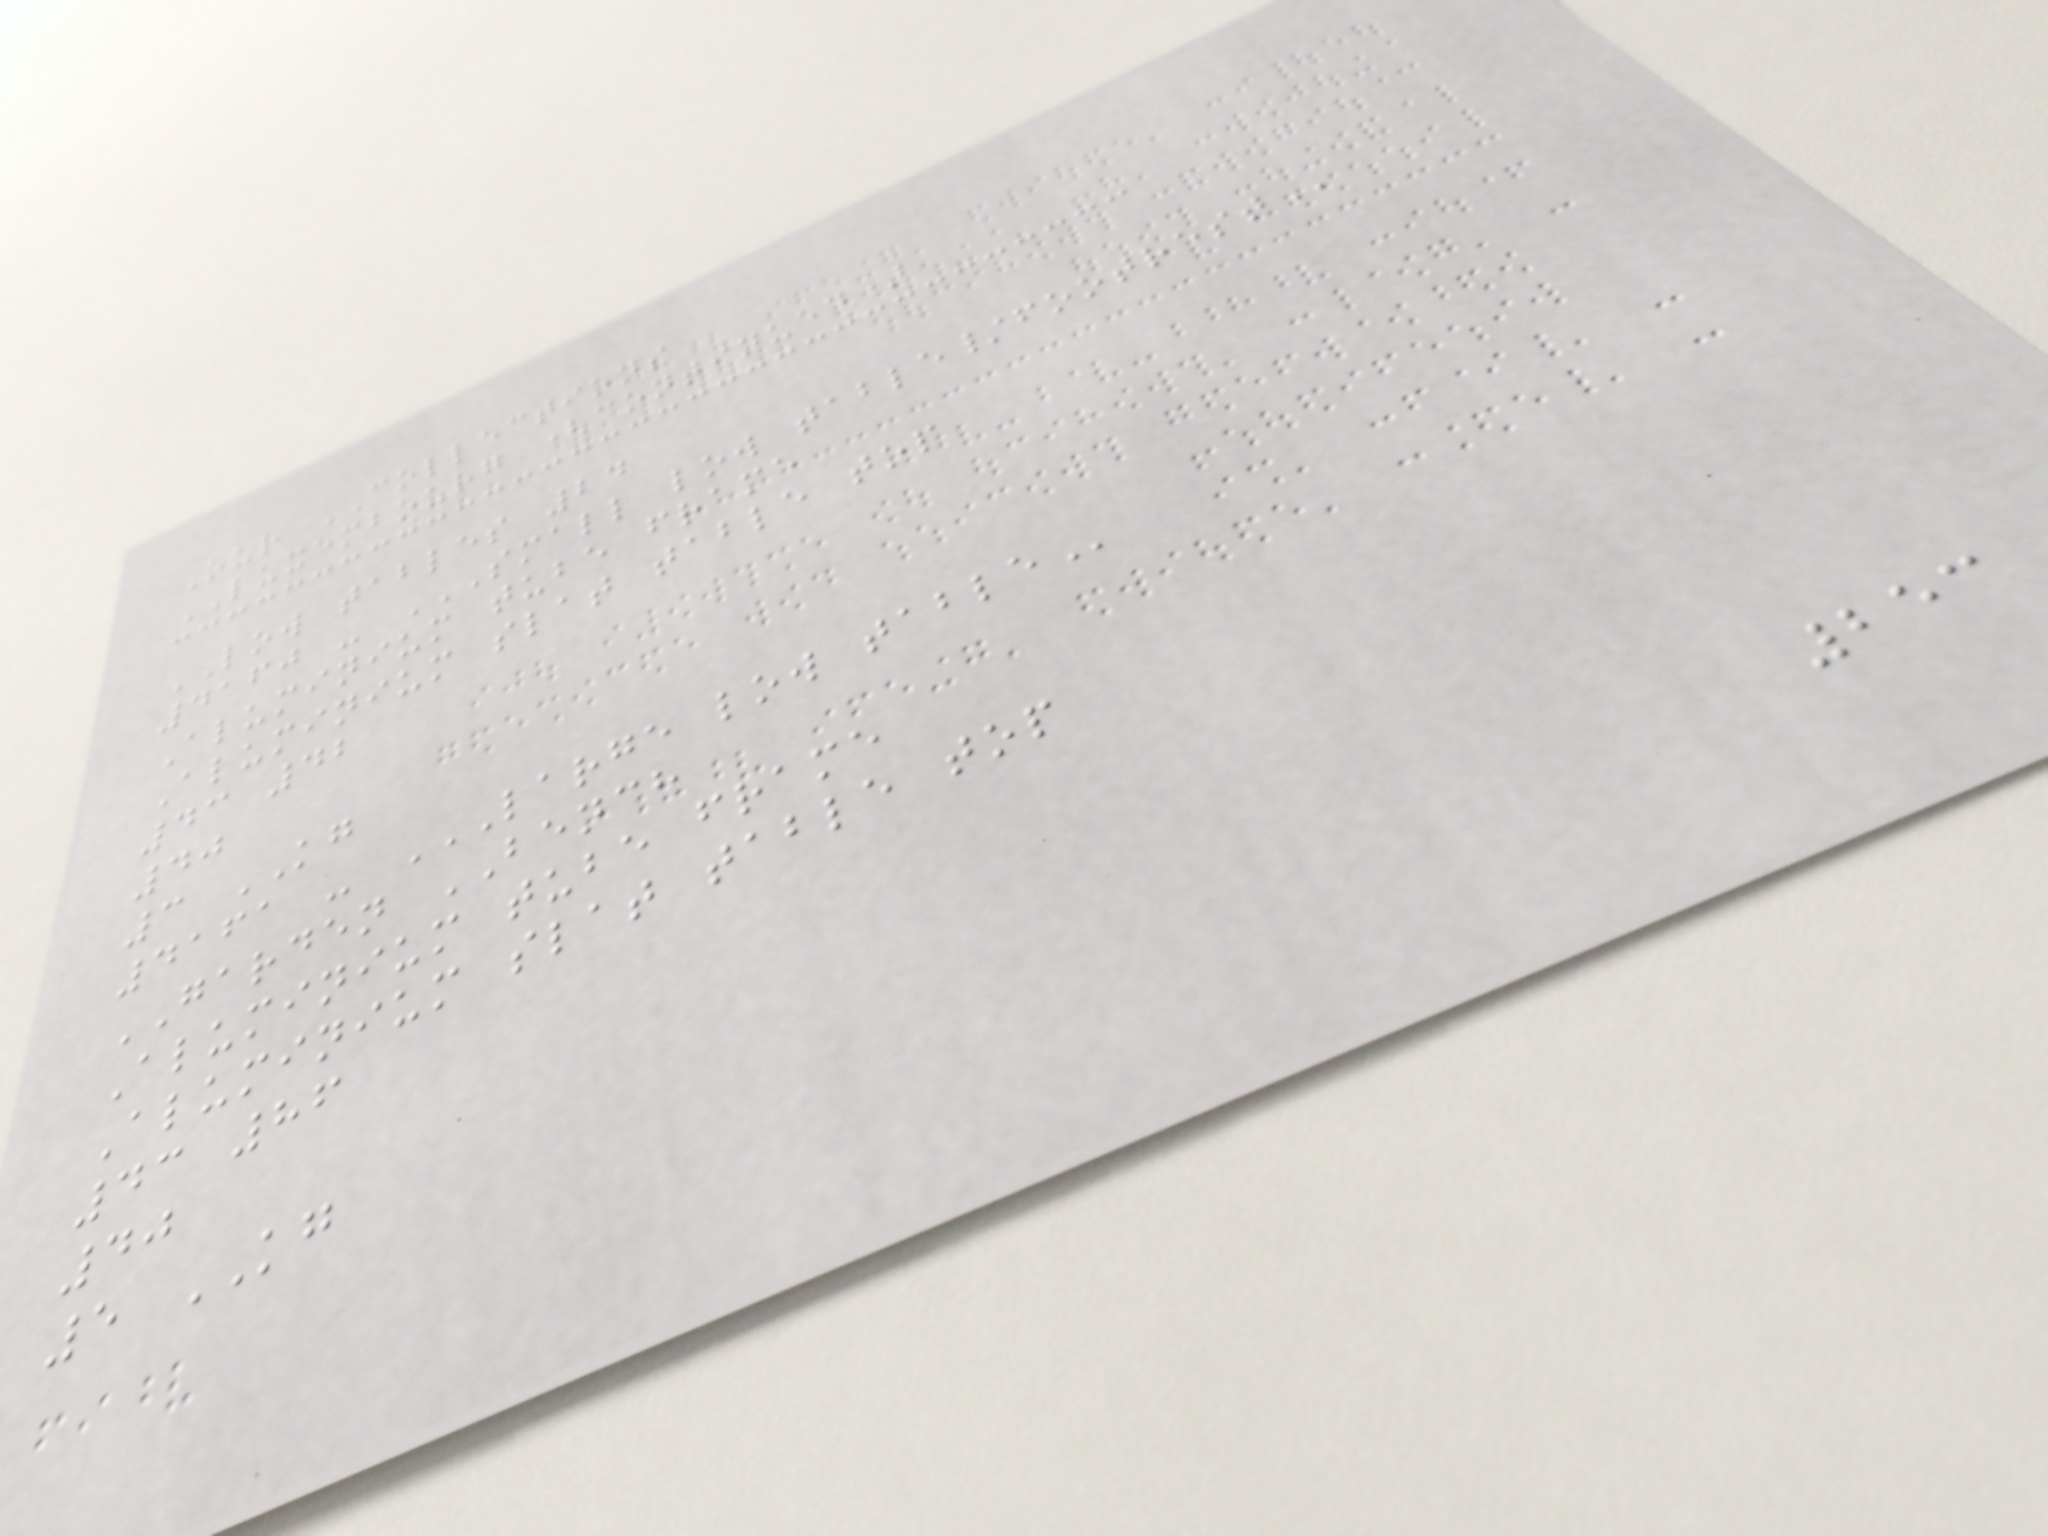Our COLLECTIONS
LUXEMBOURG (continued)
LOW tables 24
4160 - SMALL LOW TABLE/FOOTREST
Aluminium tube frame
Aluminium slat table top
43 42
40
3 KG
4161 - LARGE LOW TABLE
GARDEN BENCH
Aluminium tube frame
Aluminium slat table top
43 86
40
5 KG
253
